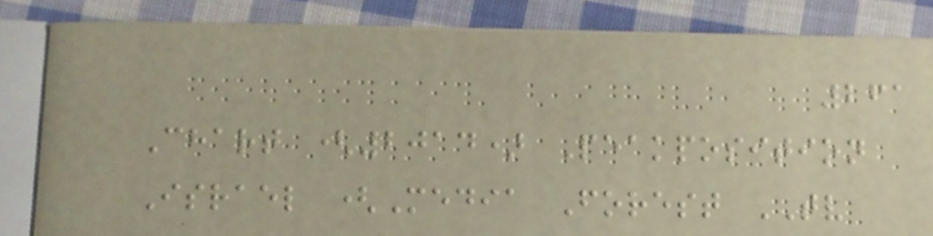261
Chart (2014) Peakposition
Israel (Media Forest TV
